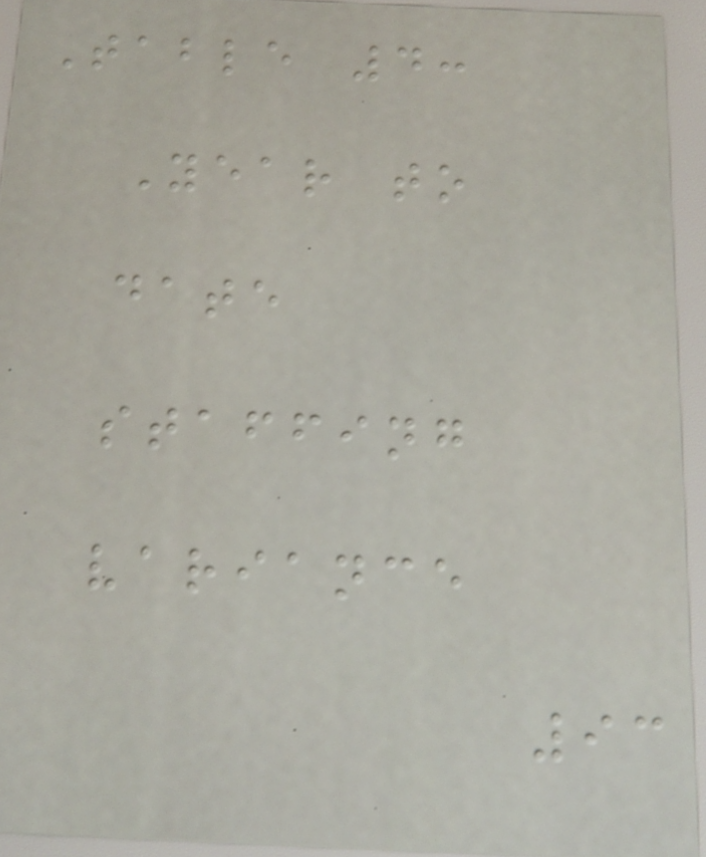Table 4:
Year to
date
staffing
variance
93
